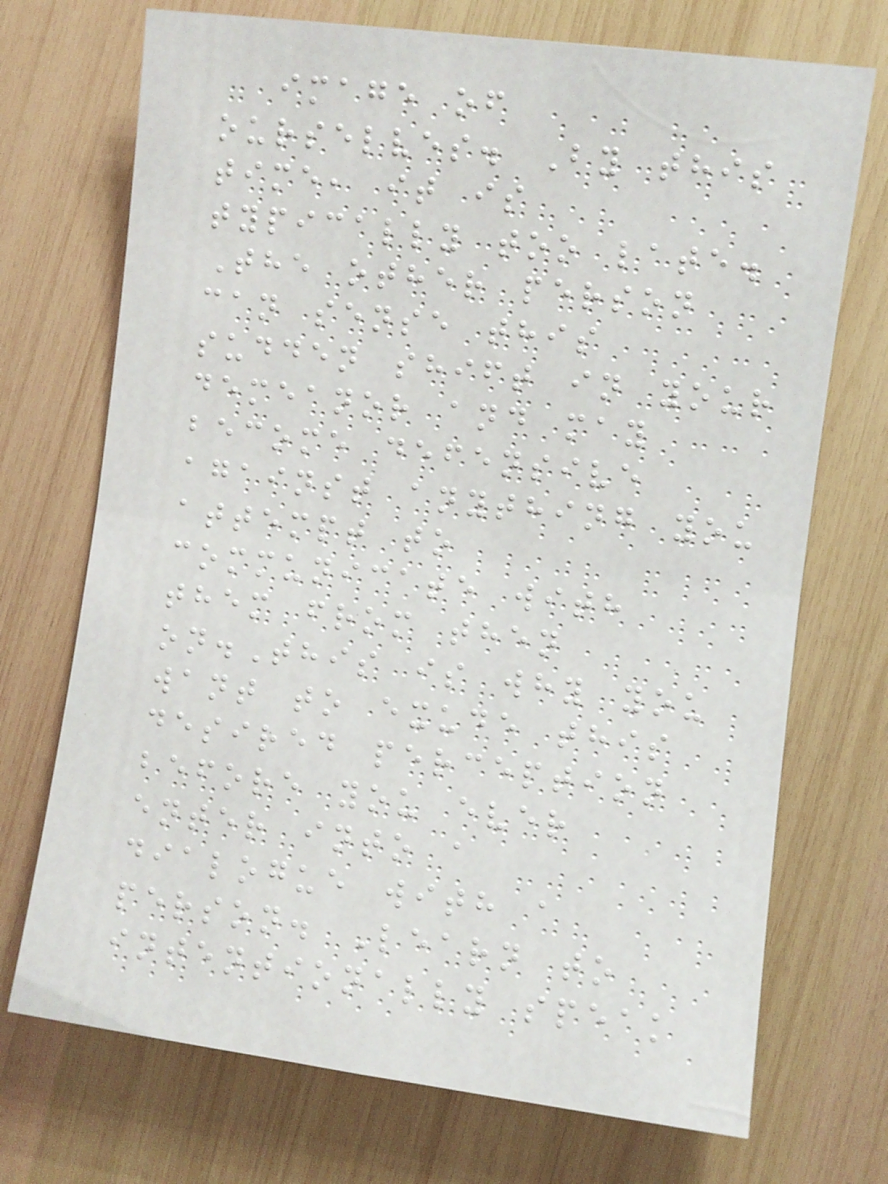image of
ourselves. By this
time, it is
typically too late.
The other person
can sense this
sudden shift in your
demeanor and may
become defensive
against anything you
attempt to
communicate with
them from then
on.This is why you
want to exude this
desired perception
before you ever
enter into a
dialogue with a
person. Learn to
intentionally speak
